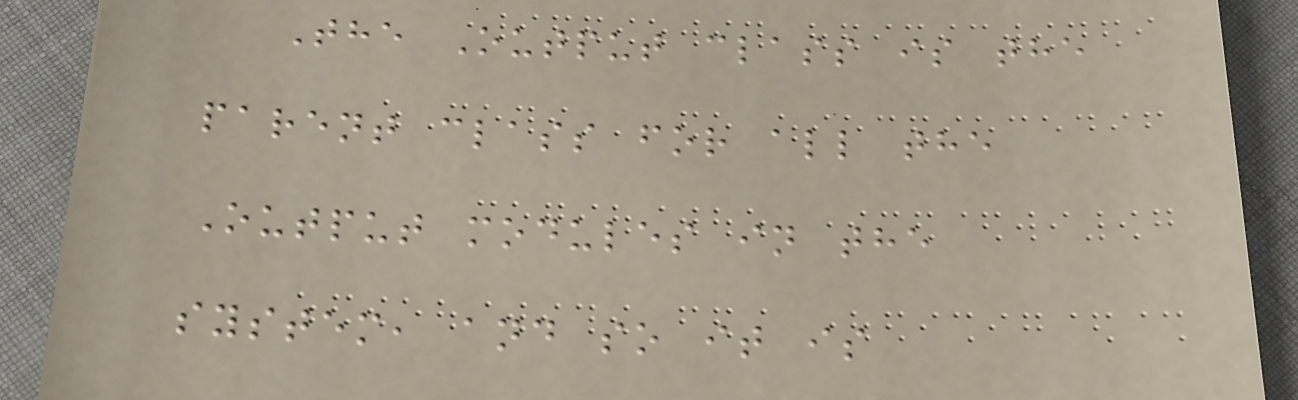The Output class is the
parent class for all the
Output modules in the
system, and so it is
